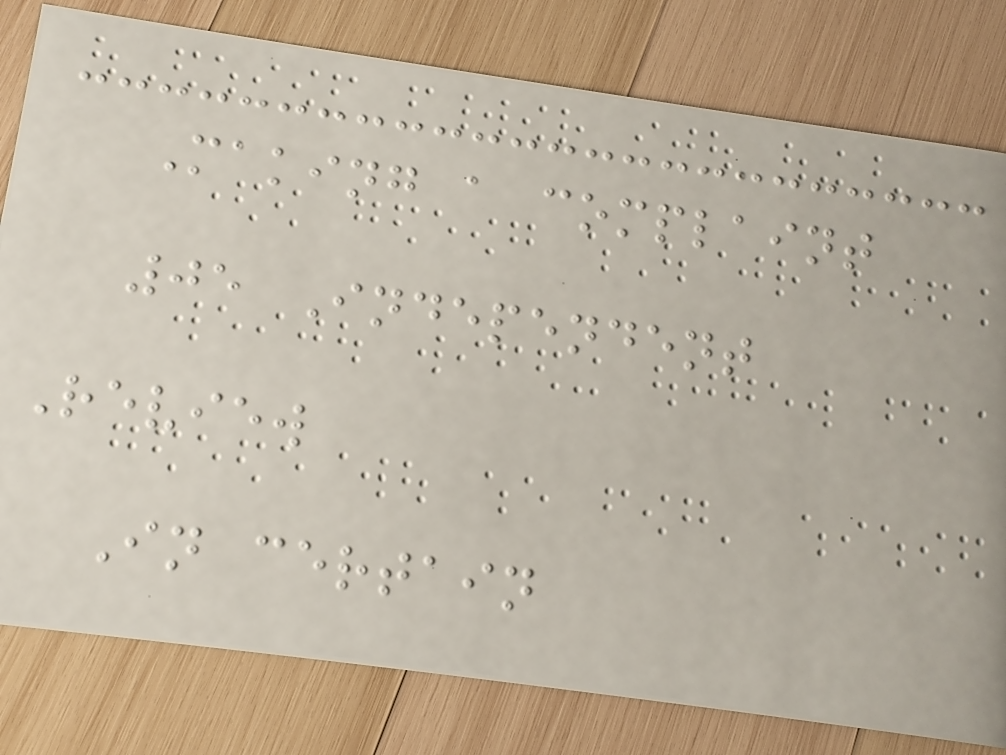Making a complaint
05 Independent
Review
In certain
